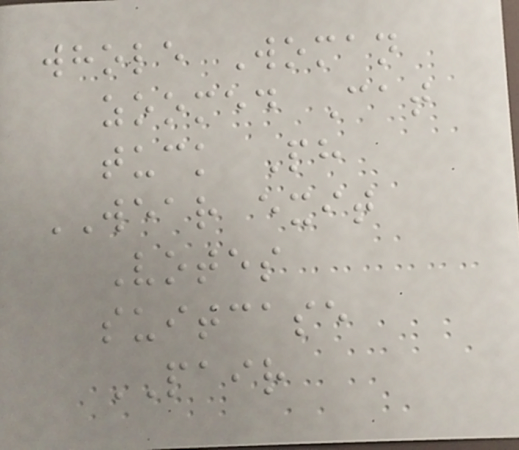whole Woman
zoomed Cat
tuck Ph
WEAR exit
Votes
suitcase
PAIR
